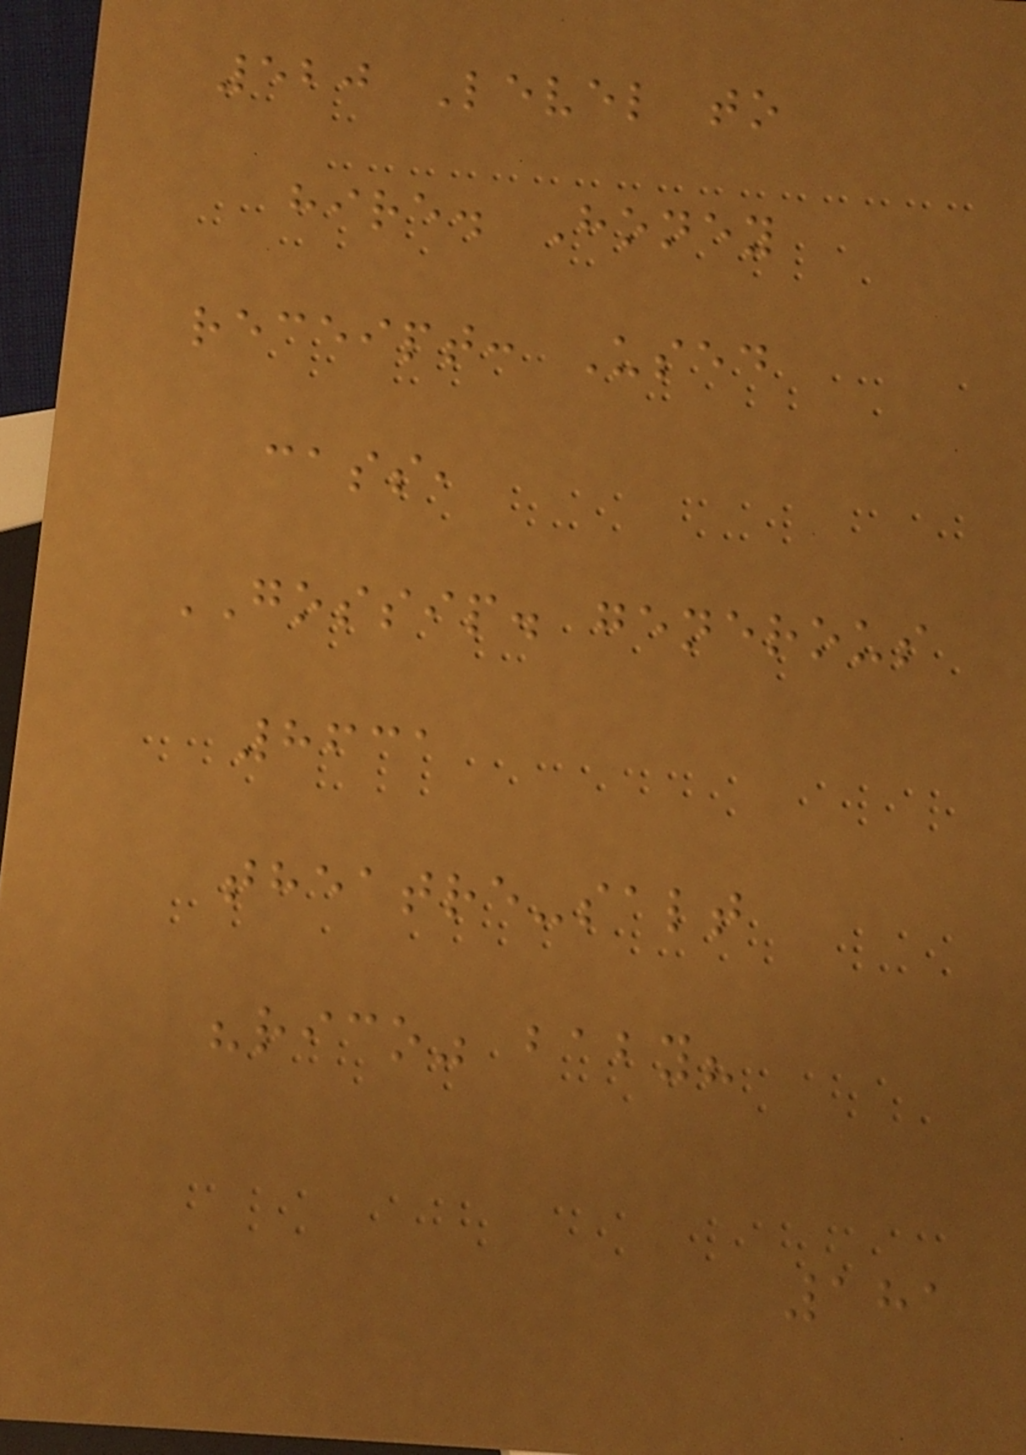520 Level to
hire. Honey
receipt: Used
cass,
GOSSIP. generous
8631
theatre-salt
"rico" baby?
181
